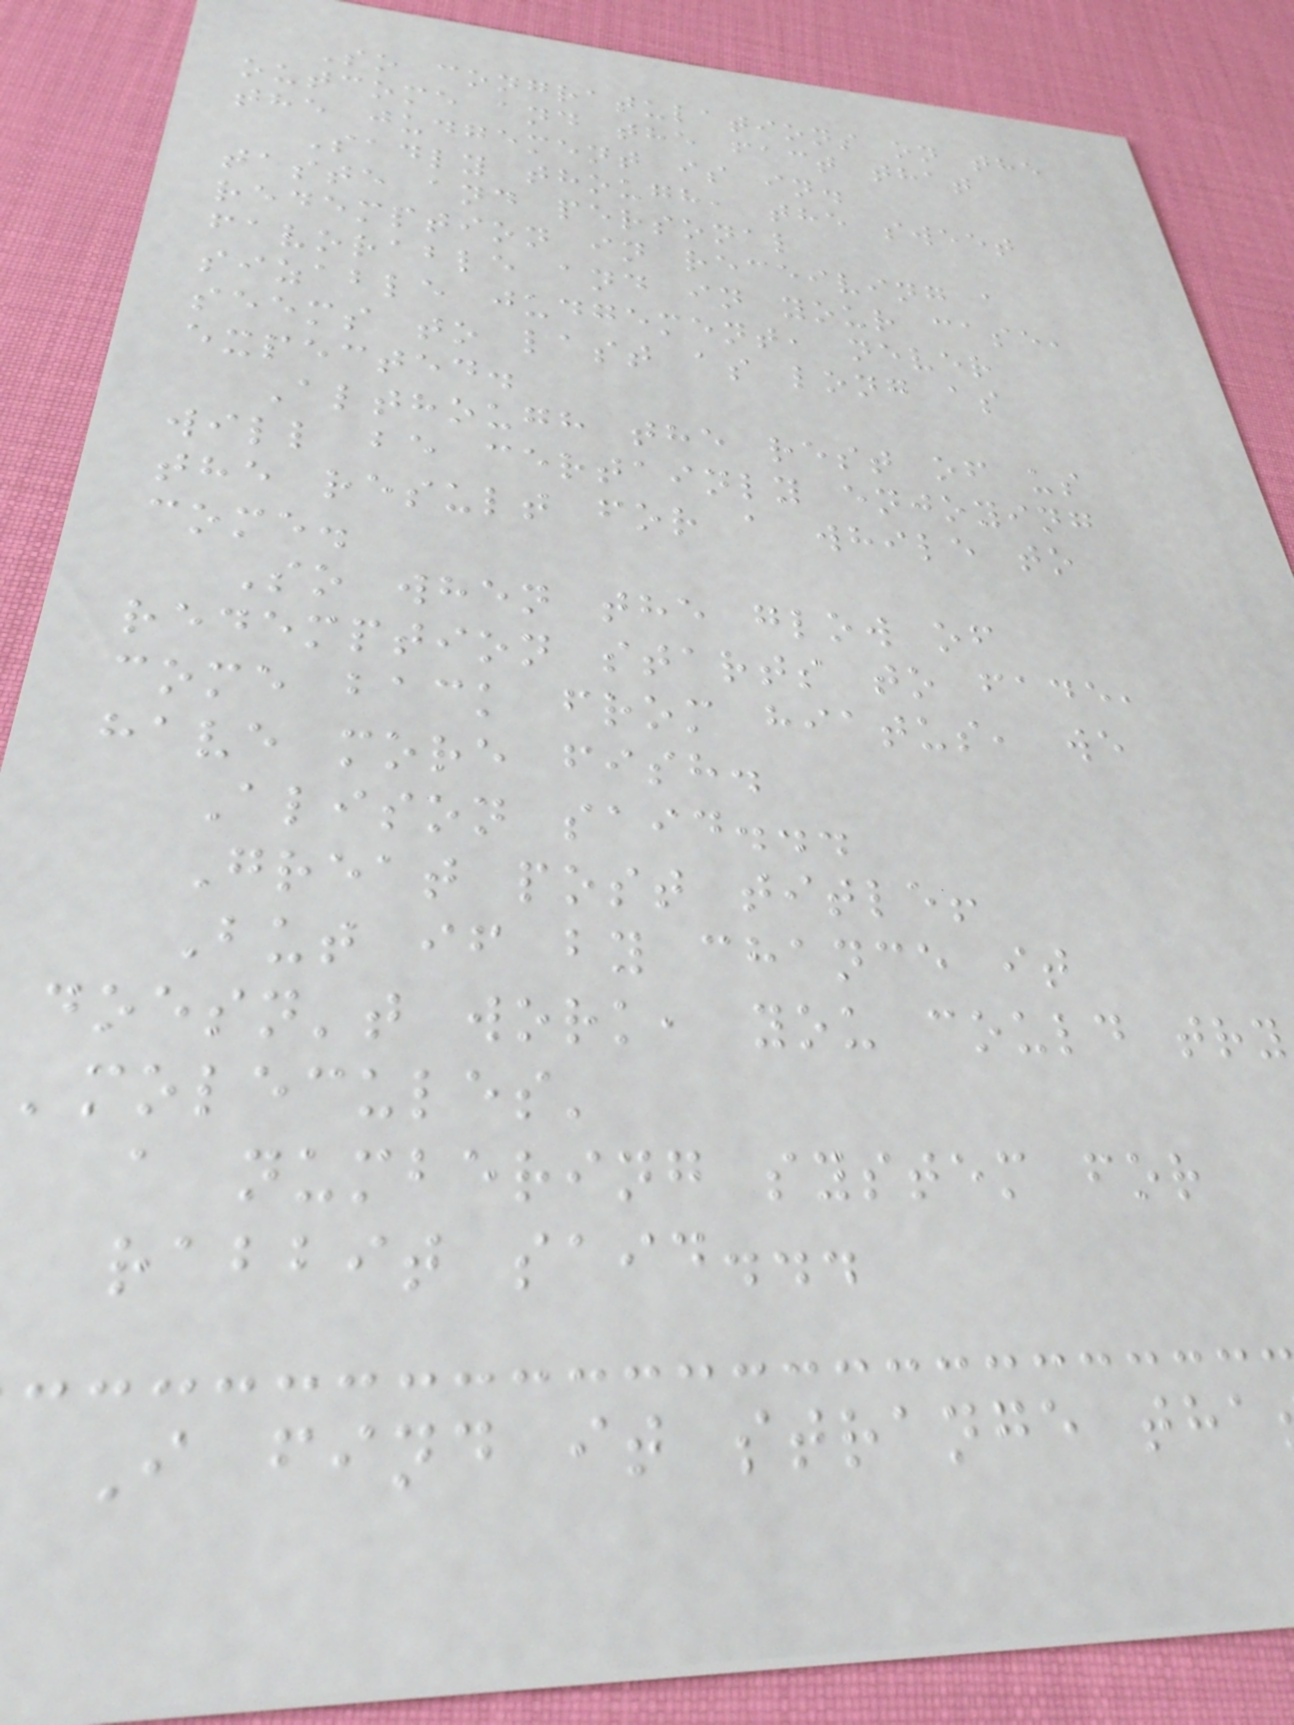So congratulations on the
outcome and the fact that
the judgement is in.
Sadly though, the sweet
taste and personal
redemption in receiving a
favorable and in your case,
sizable judgement, never
seems to last as long as
expected.
Although the rest of us
will be certainly enjoying
the result for a while to
come.
So when the glow of
redemption starts to fade,
come back from hiatus, we
have more fish.
Alison said...
Great post title!
But if by chance it
doesn't work, you could try
'molecules'
a numbering system for
rabbit said...
I find it strange tha
